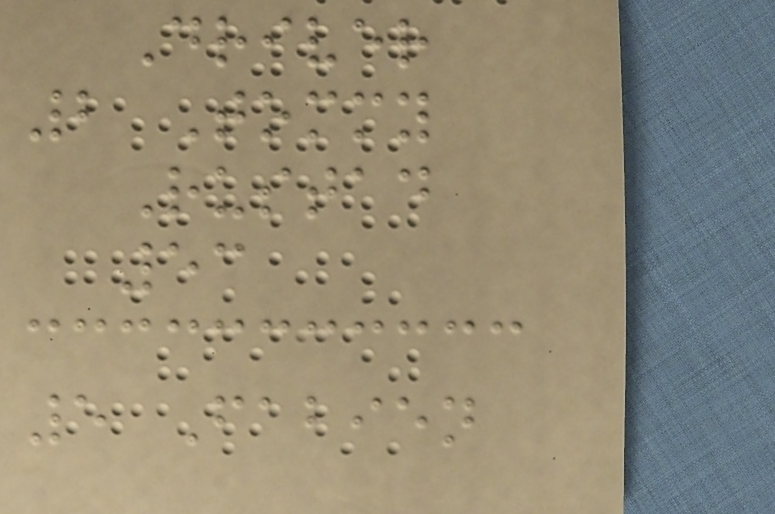Driver
2 Tommy
Rustad
53
5 Fabien
